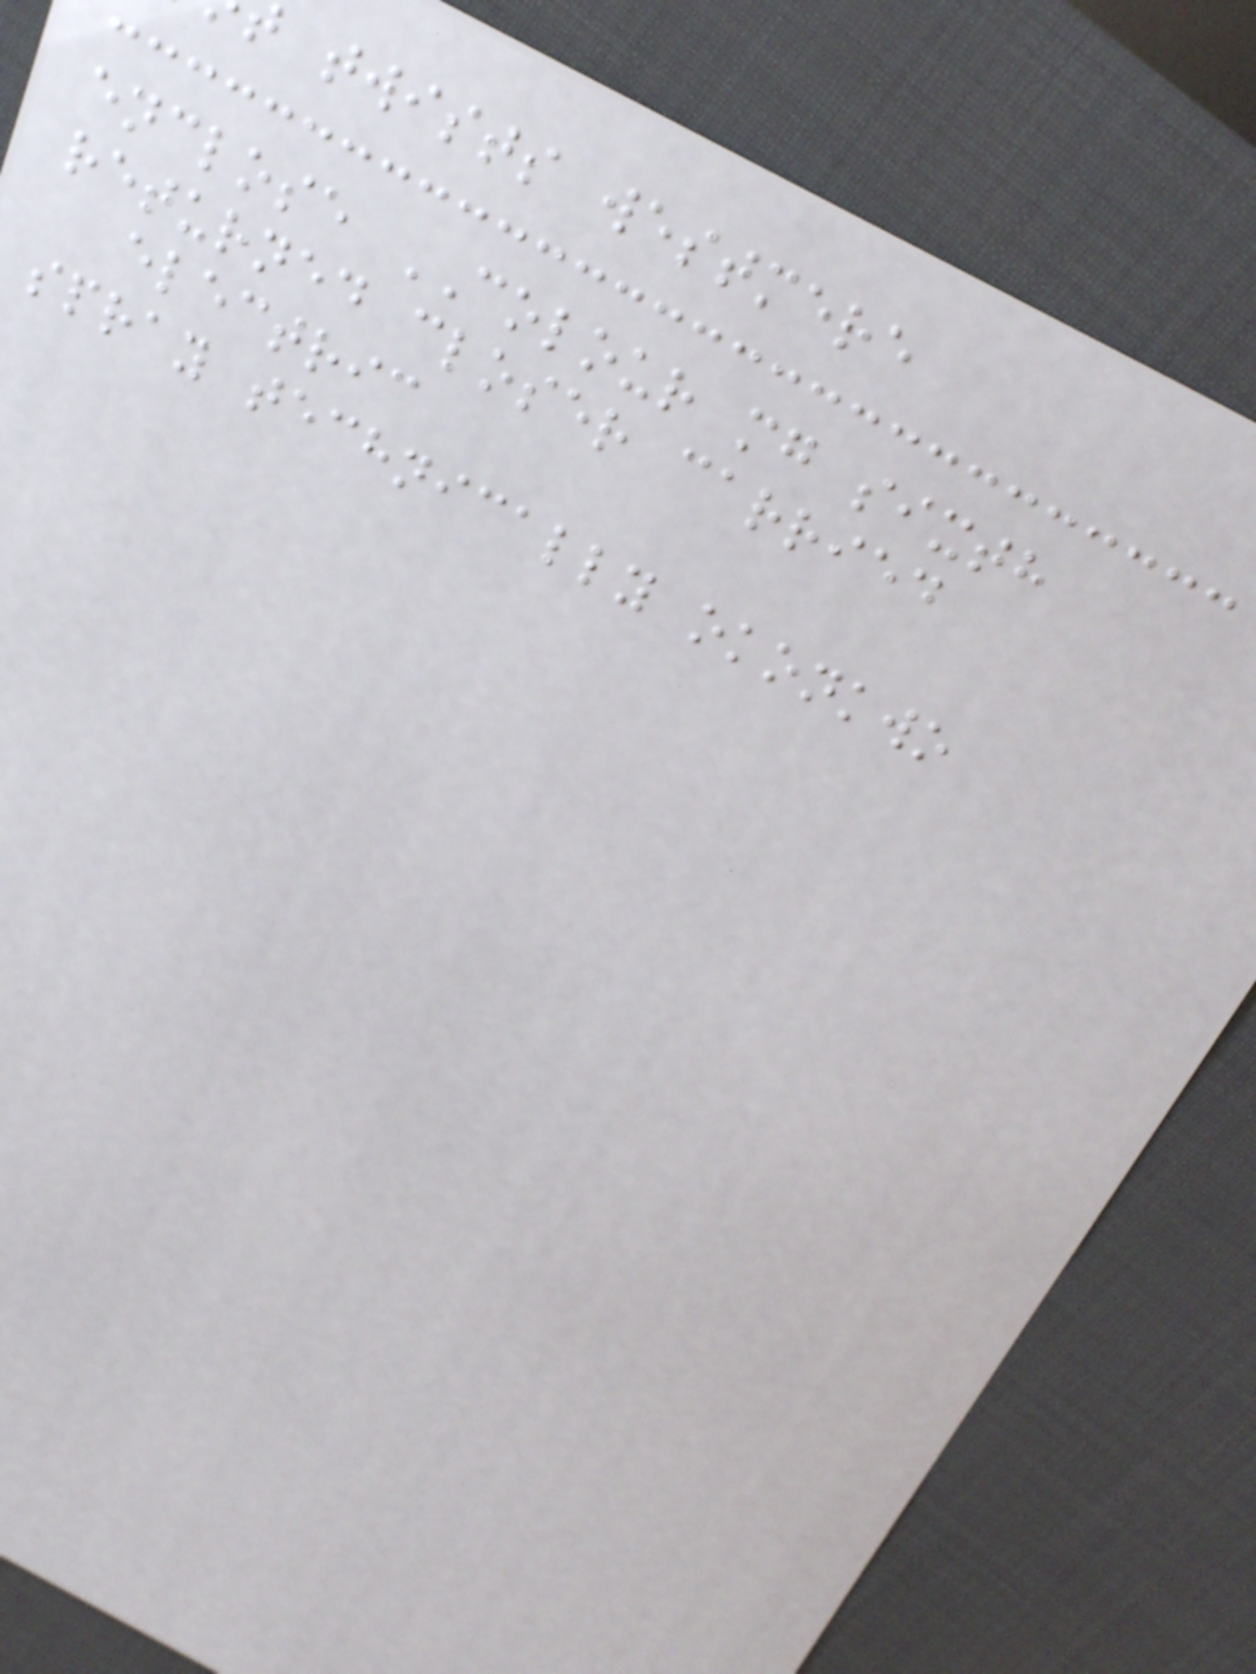twists westmere
enclose COLOUR mg sixth
returned closer carried
electric
spray technically okonkwo
